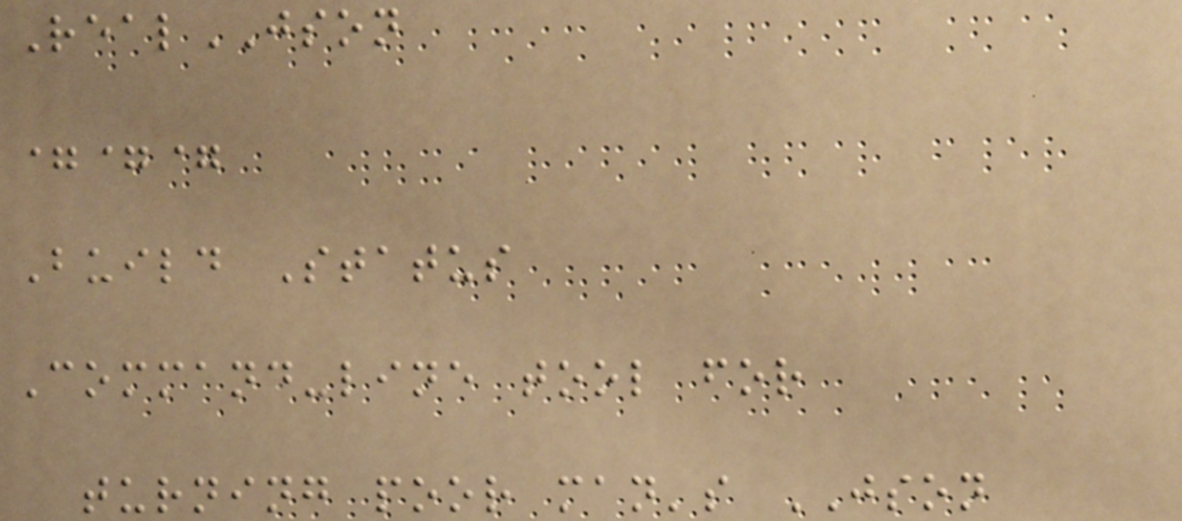RealJSON
===
Build Status
Command-line tool for
turning poor man's JSON
